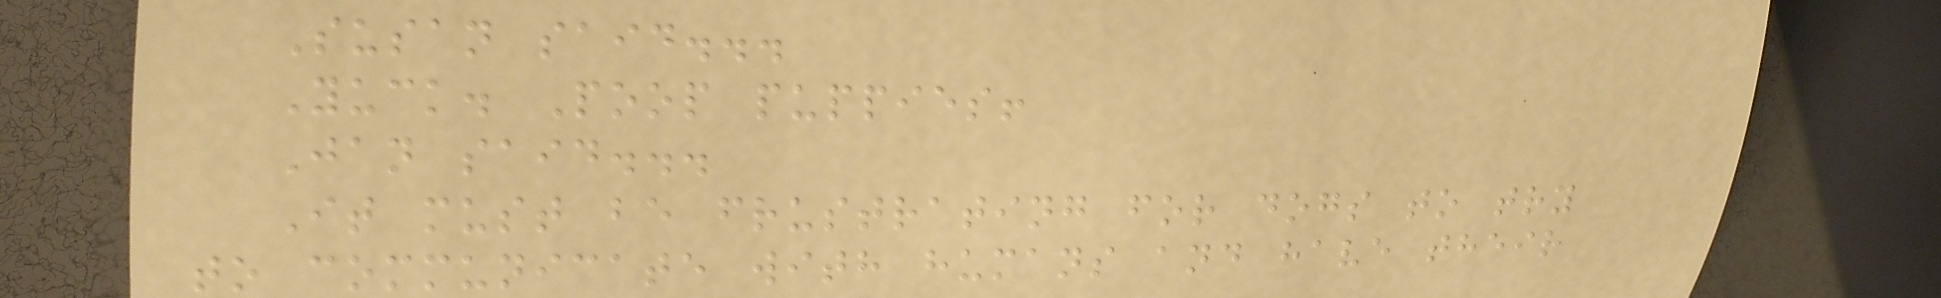Susan said...
Yuck. Poop puppies!
Jan said...
It must be frustrating for dogs to try
to communicate with humans and have their
